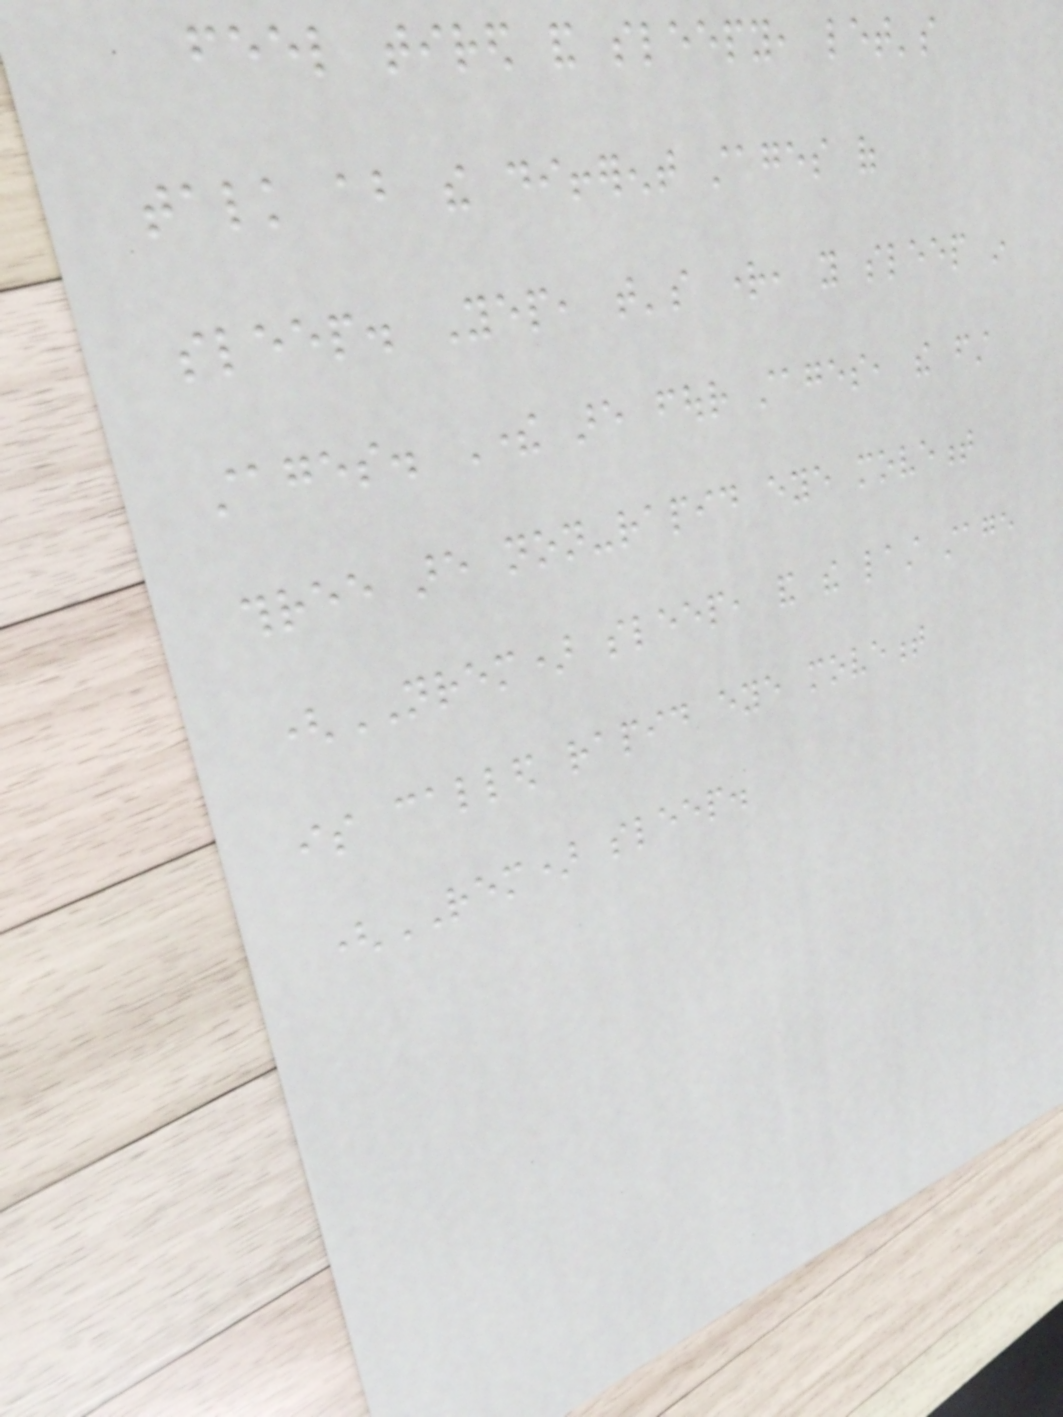feel tired and sleepy, let's
talk about the different stages of
sleep. Yep, that's right, you sleep in
stages. There are four stages, the first
three are non-rapid eye movement
(NREM) sleep, and the last stage
is called rapid eye movement
(REM) sleep.
